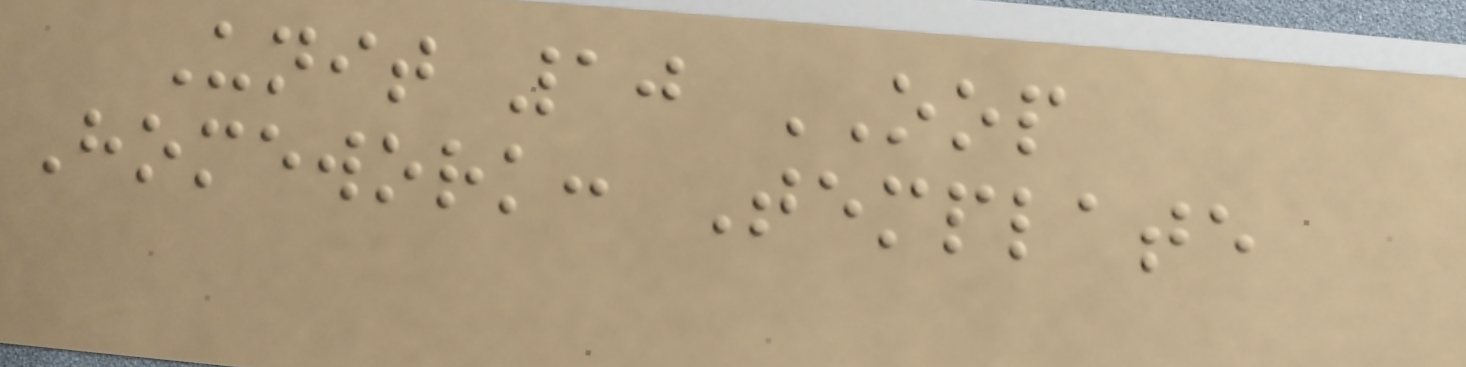Unit 10 OOP
Homework: Template
